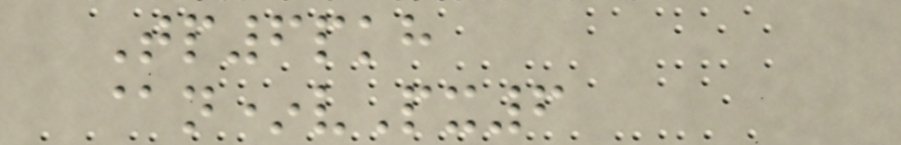Tp6pkh
@n*vPx6
